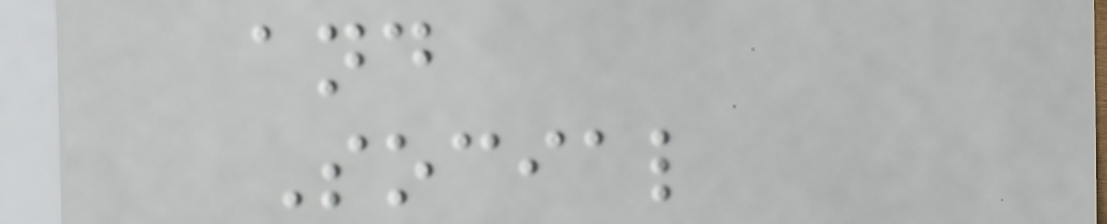and
Social
